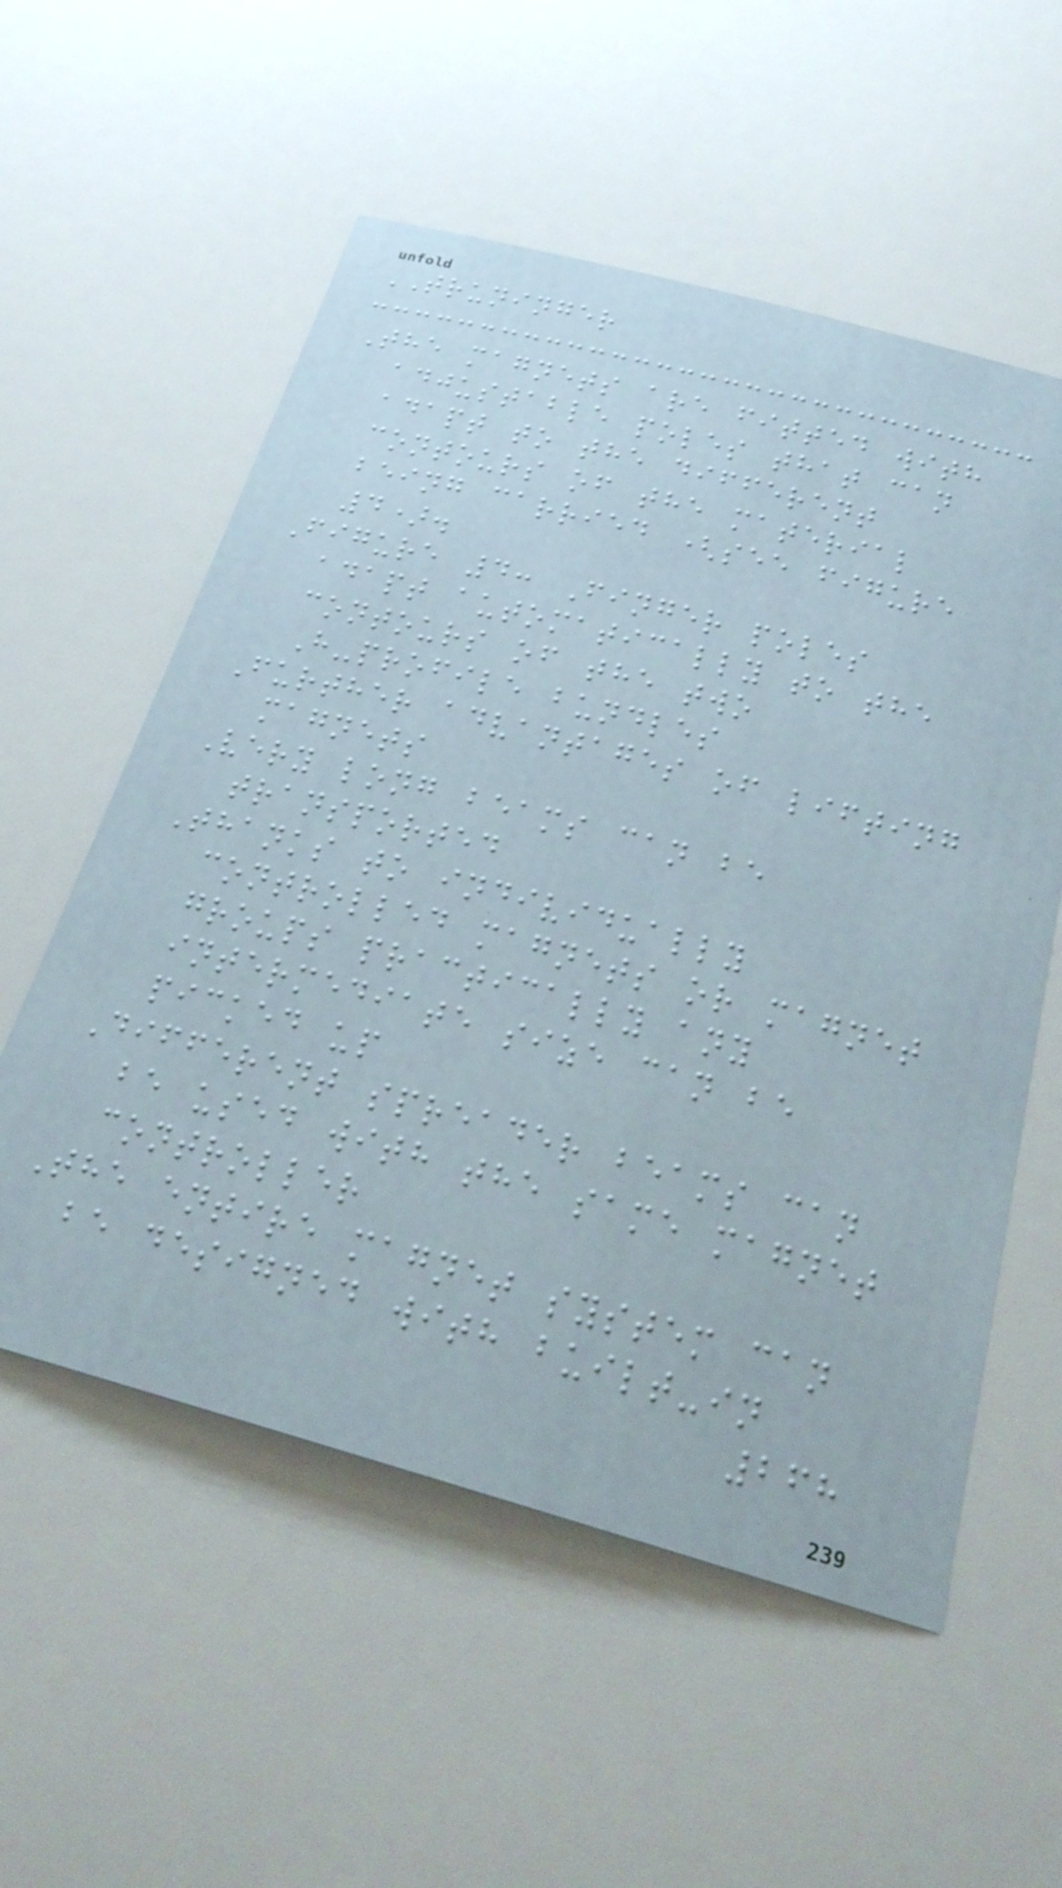TRUNINGER
The magnets are fitted with
adjustable poles that can
adapt to the different
contours of the material
being carried (see figure
4).
Figure 4: Finger poles
adapt automatically to the
contours of the two
H-profile bundles
Further advantages of lifting
magnets
Very long beams can be
transported
Thanks to individually
controlled magnets or magnet
groups practically any
intermediate size can be
picked up
Different spreader beams can
be used with the same magnet
controller
The entire magnet system can
be designed with built-in
268
